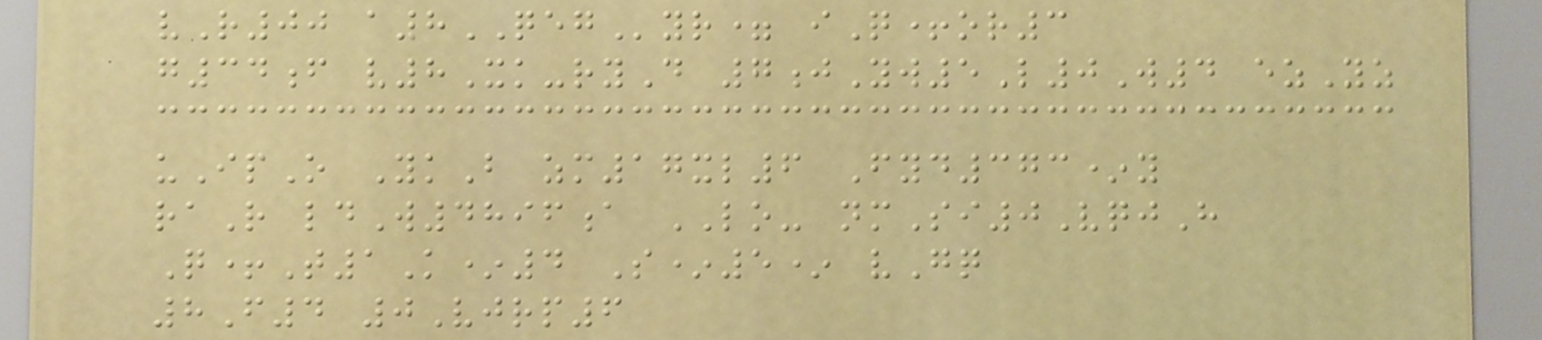vR00 a8QEGyr= iQ+or3
g34f v8Xk-ryD 7jYw5L0W4 ezYz
uIpO YkB zm17xl6 Fyd373*y
raR ldW4896a LO- nmSi0VqjH
Q+T1K*4 S*5* vGq
8F4 0Vjrp6
